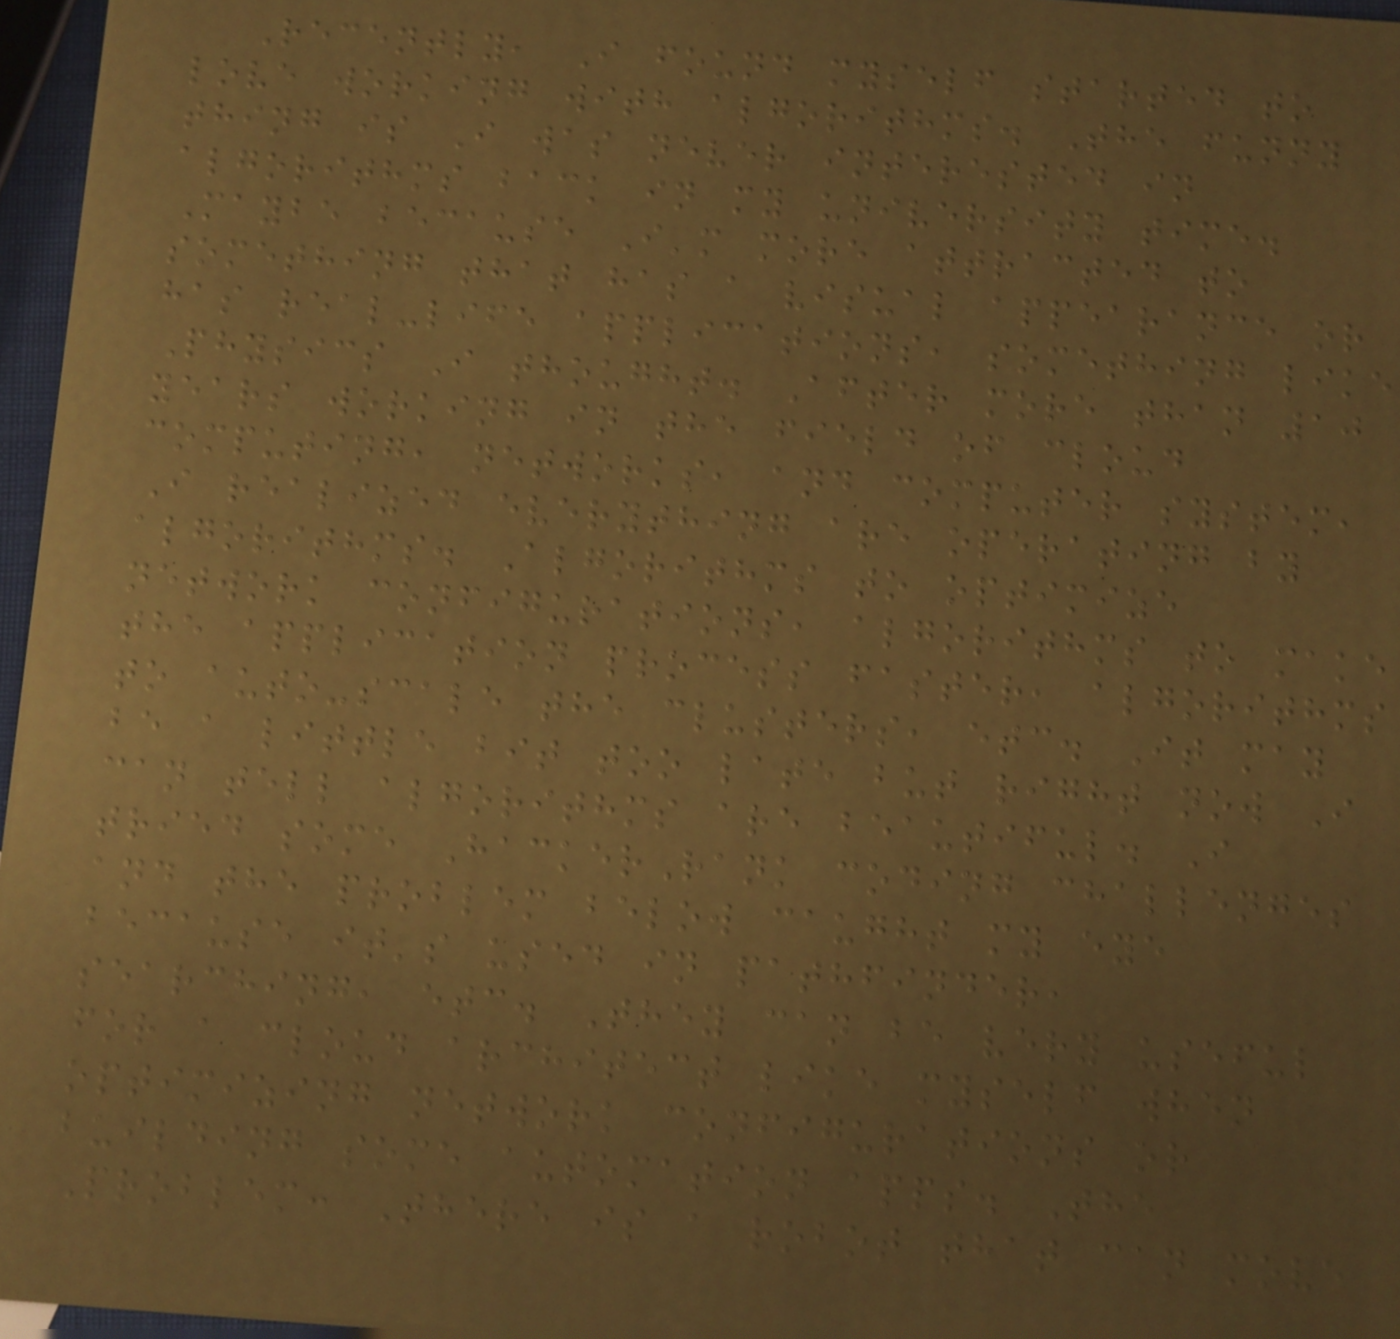Recently, I found myself started to
love working with algorithms. The funny
thing is I was never interested in
algorithms back in my university time.
Maybe because I'm more attracted to
something that has a visual appearance or
has real-life applications, something like
Physics I thought. After more than 10
years working in the field of cloud
computing, networks, and computer system,
I realized everything are operating by
algorithms. Algorithms to optimize
network configurations, algorithms to make
the application process faster, algorithms
to auto-scale the clusters, etc. It may
be a little bit too late but right now I
can tell algorithms are beautiful. I
tried some HackerRank coding challenges
and the problem below caught my eye
because it's used in pathfinder,
searching, etc. They can be very useful
for a cloud architect like myself when
optimizing network configurations or
building some automation apps. The
Problem: There is a robot that can move
